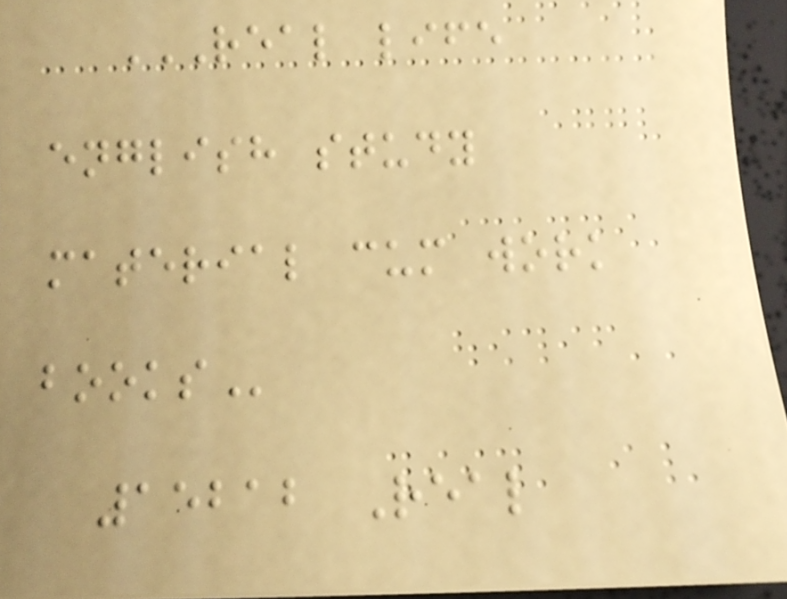REAL LIFE
ENGLISH STUDY
MATERIAL CUM WORK
BOOKS
15212 Real
